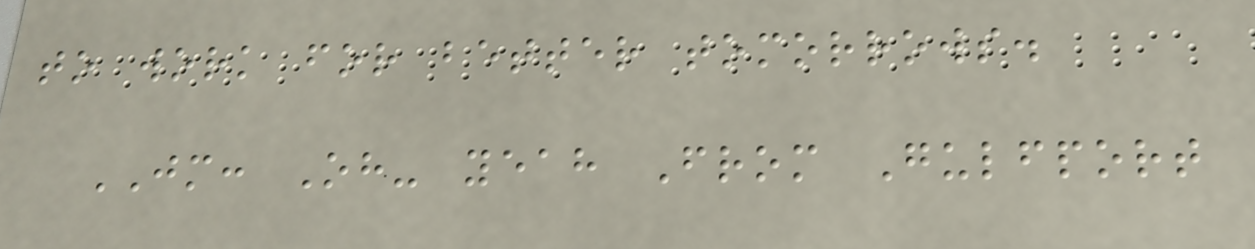to work for better tomorrows.
JM: Oh- yeah From Gulfport
